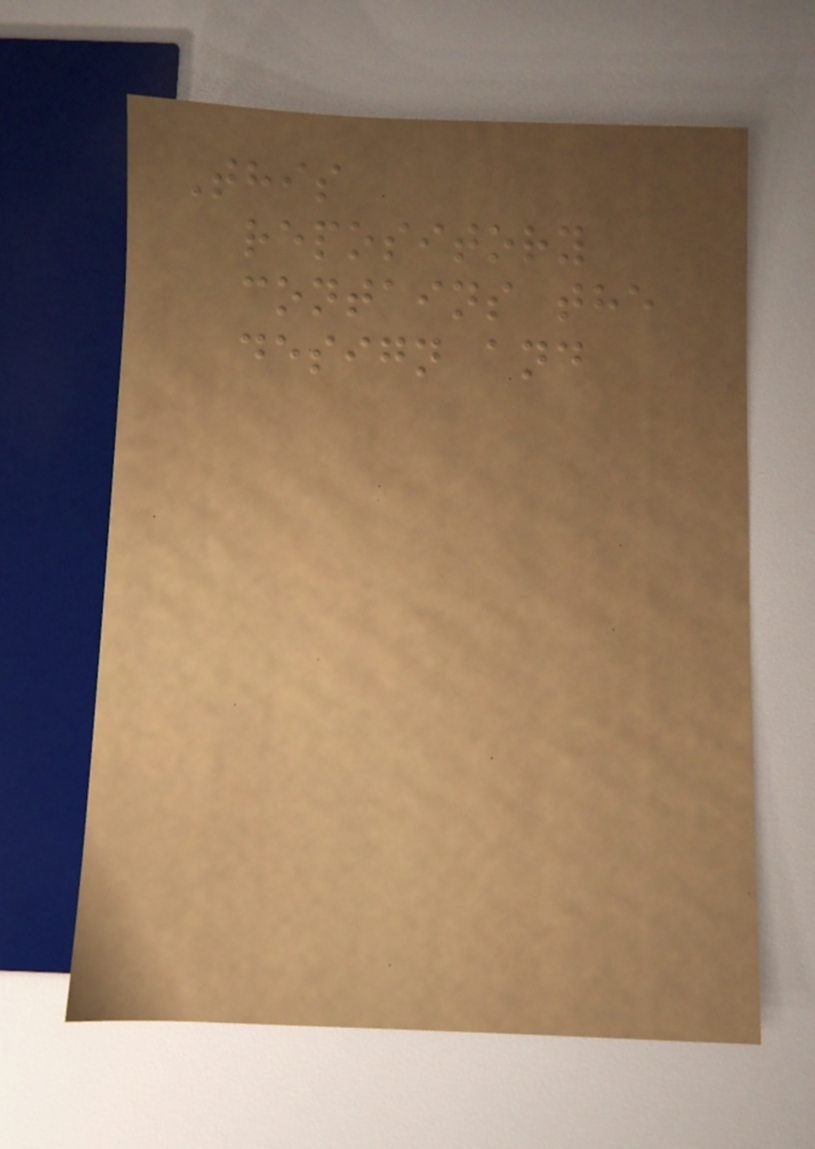This
repository
contains the
design and
